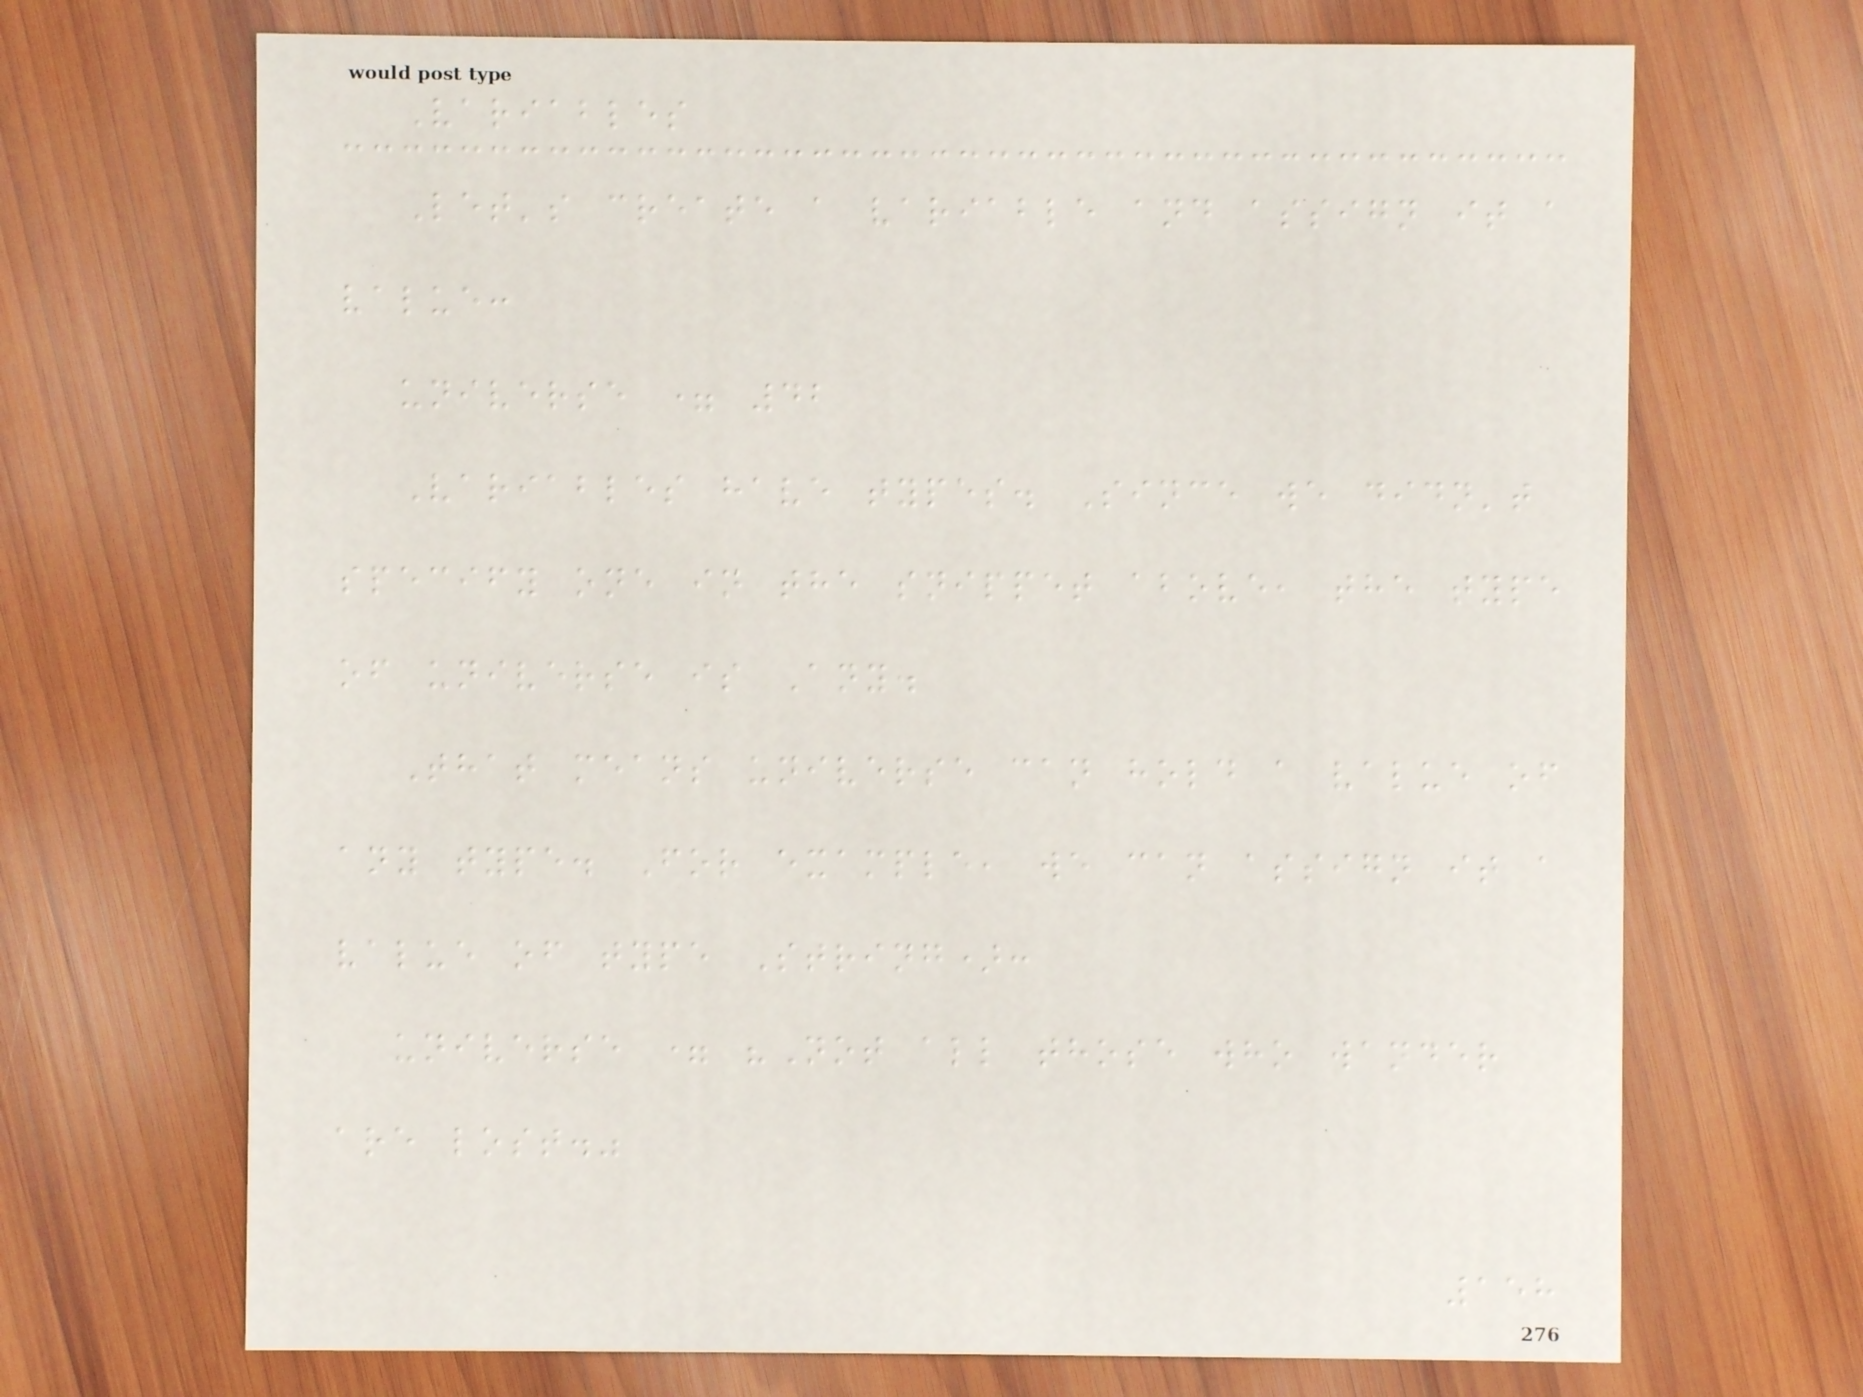Variables
Let's create a variable and assign it a
value:
universe = 42
Variables have types. Since we didn't
specify one in the snippet above, the type
of universe is Any.
That means universe can hold a value of
any type. For example, we can assign it a
value of type String):
universe = "Not all those who wander
are lost."
158
